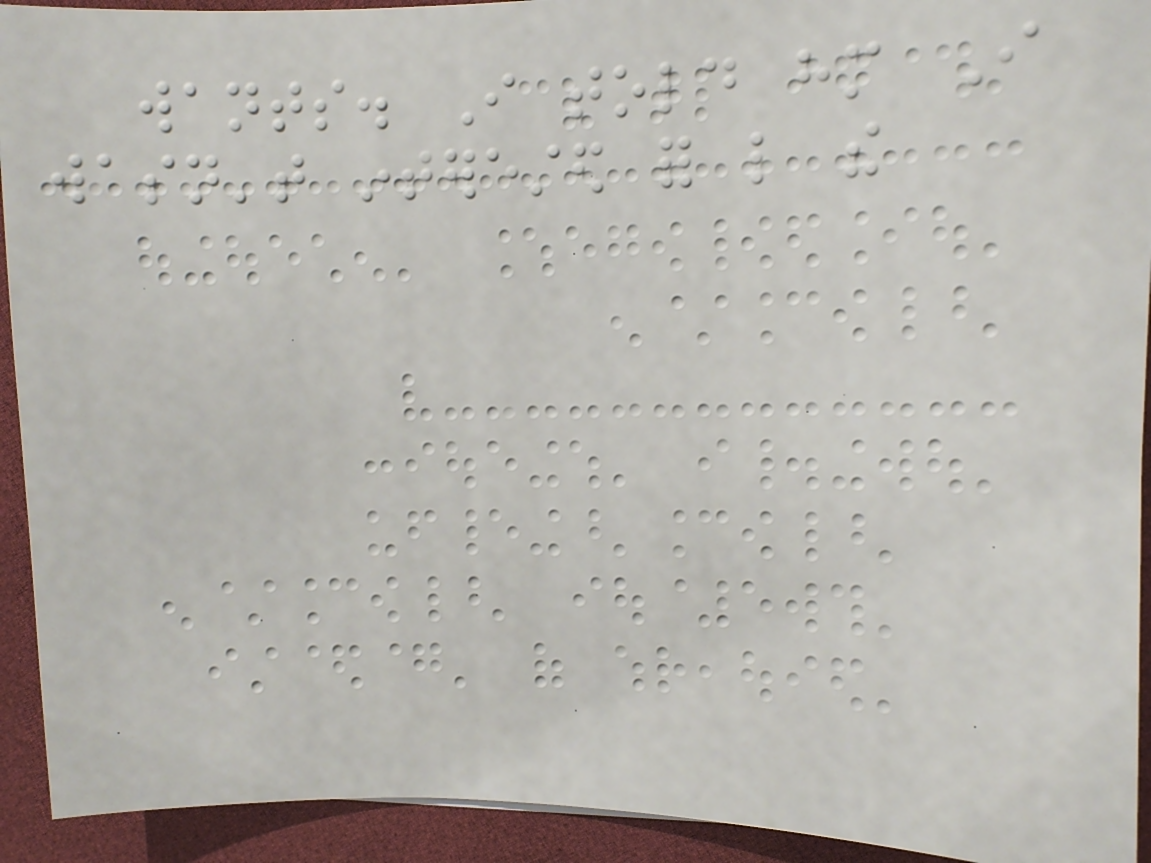wants. I told him I
wasn't interested for like the
